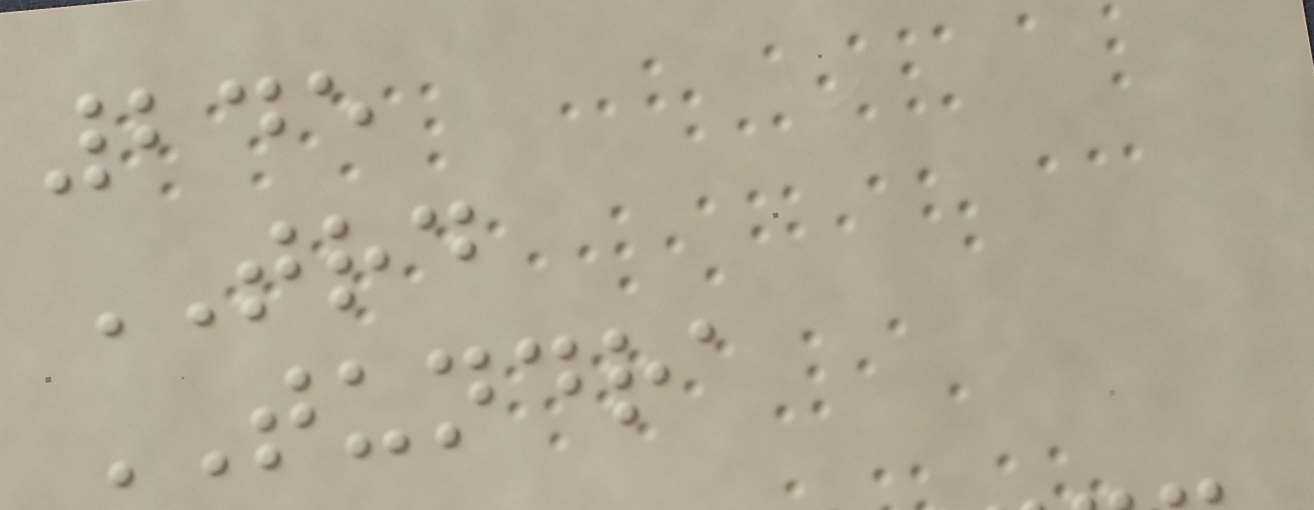245
TRD
TUNDRA
